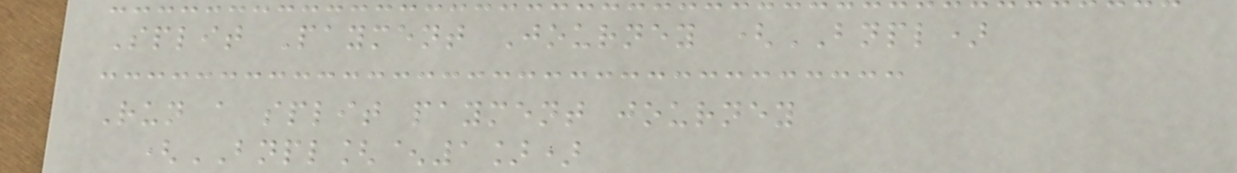Split Payment Journey (BNPL)
Run a split payment journey
(BNPL[^1])
